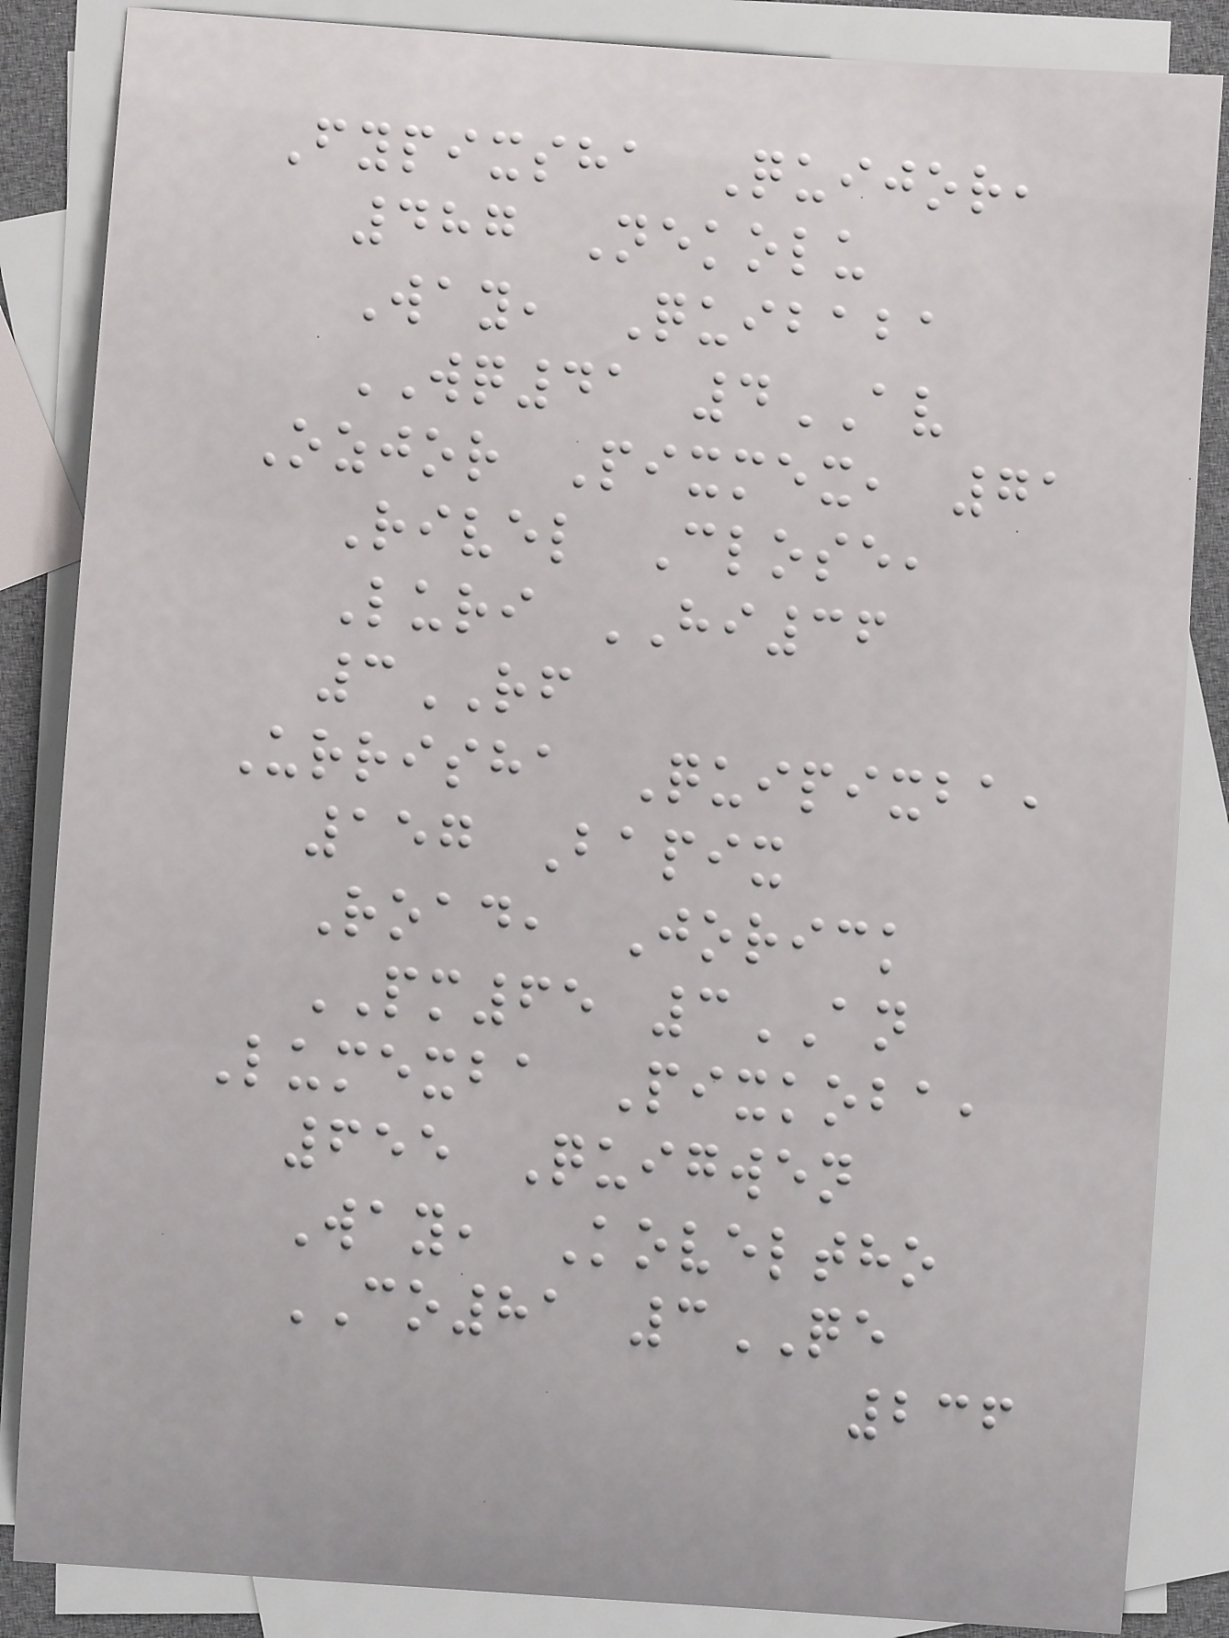Fypixsha Quijor,
487 Nekolu
Way, Quibaba
WQ41 4AV
Ozjor Pixmex, 71
Rivel Close,
Luri HI36
3RF
Urrisha Quipixba,
157 Bapix
Road, Jorick
PM65 3AN
Lumexba Pixkoba,
655 Quigwen
Way, Koveltho
CO81 3QE
236
